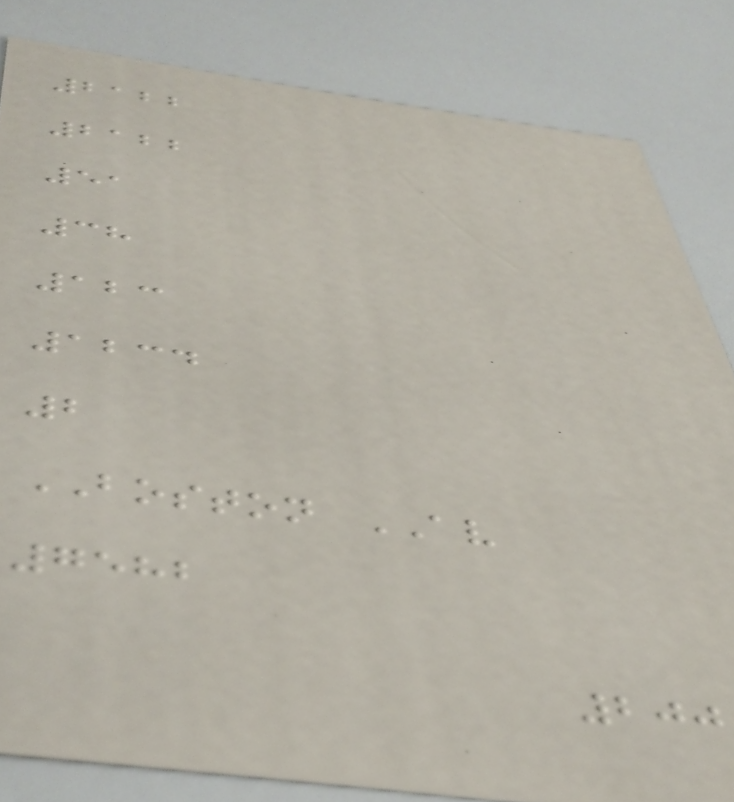2122
2122
51
38
123
1234
2
BOSTON AV
7582
200
